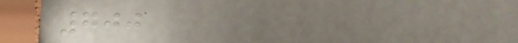700
